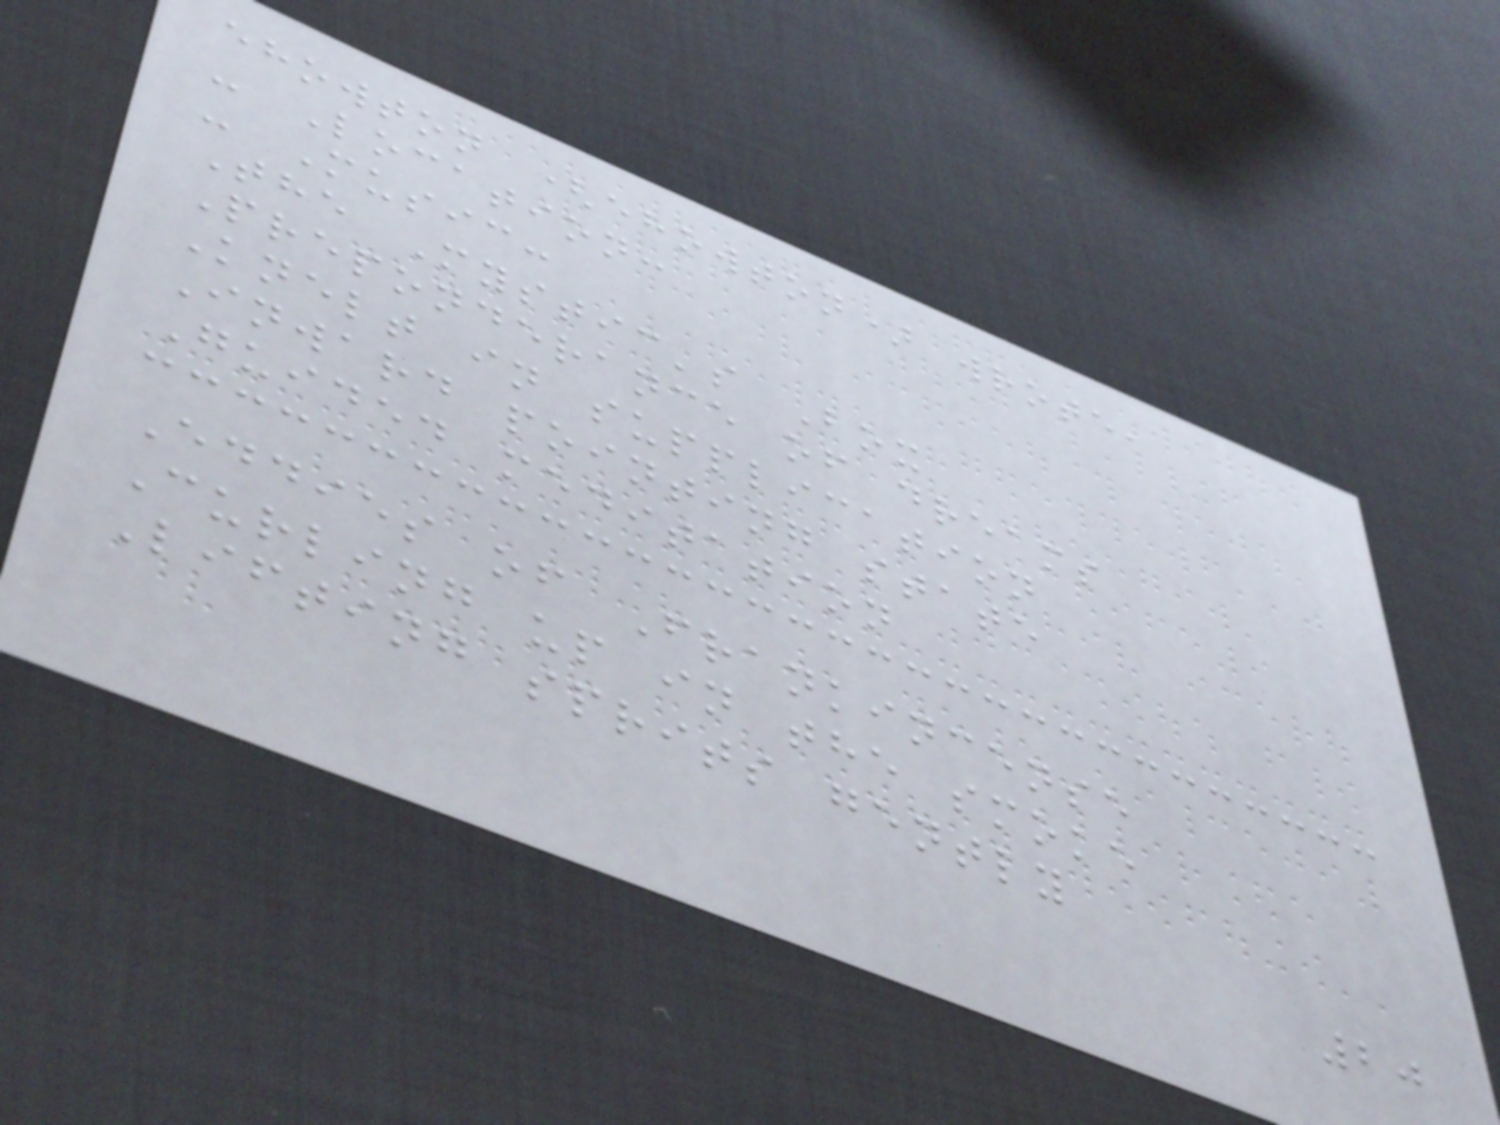ehowton (ehowton) wrote,
- Location:
- Music:
The Mystic's Box
Preponderance of dreams
Knelt in supplication
Inward pointing state
Guided meditation
Eddies of Frankincense
Curling up in the smoke
Lifting sprits gently
20
